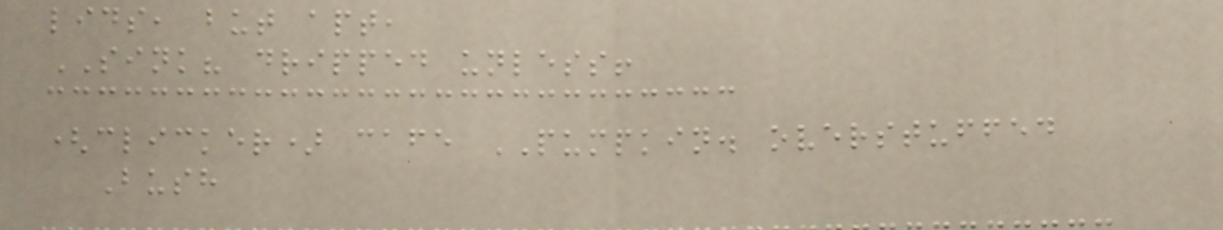lids, but apt,
SINK? dripped unless!
(clicker) cafe PUMPKIN. overstuffed
Bush
